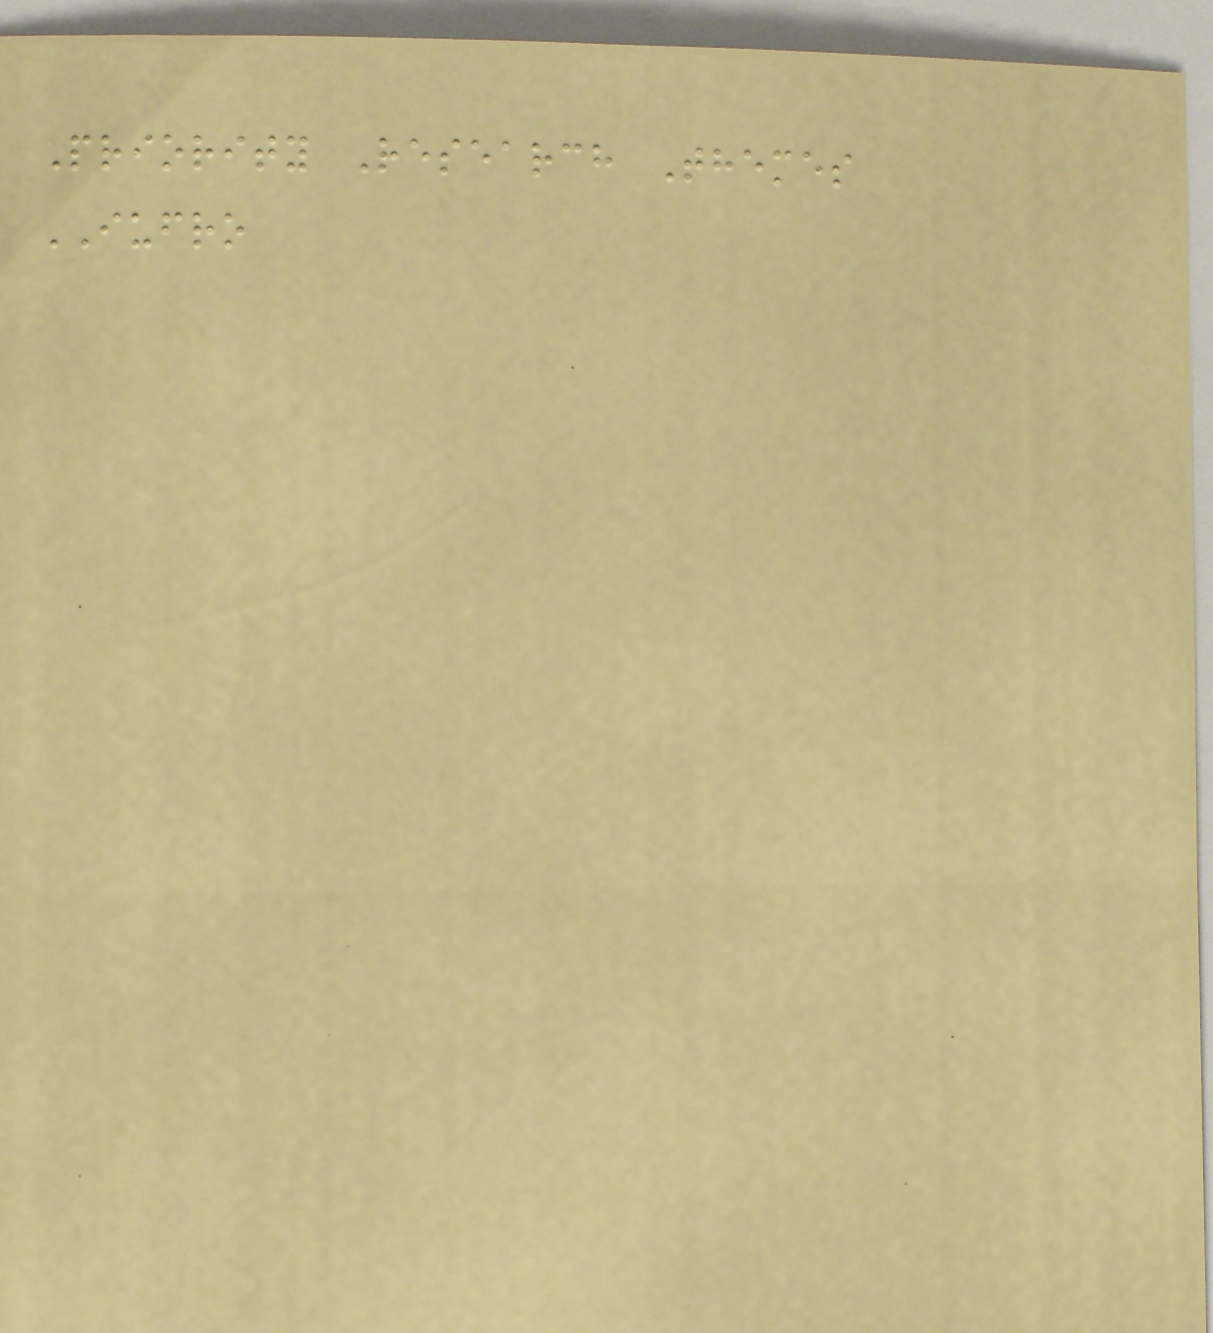Priority Research Themes
IUFRO
